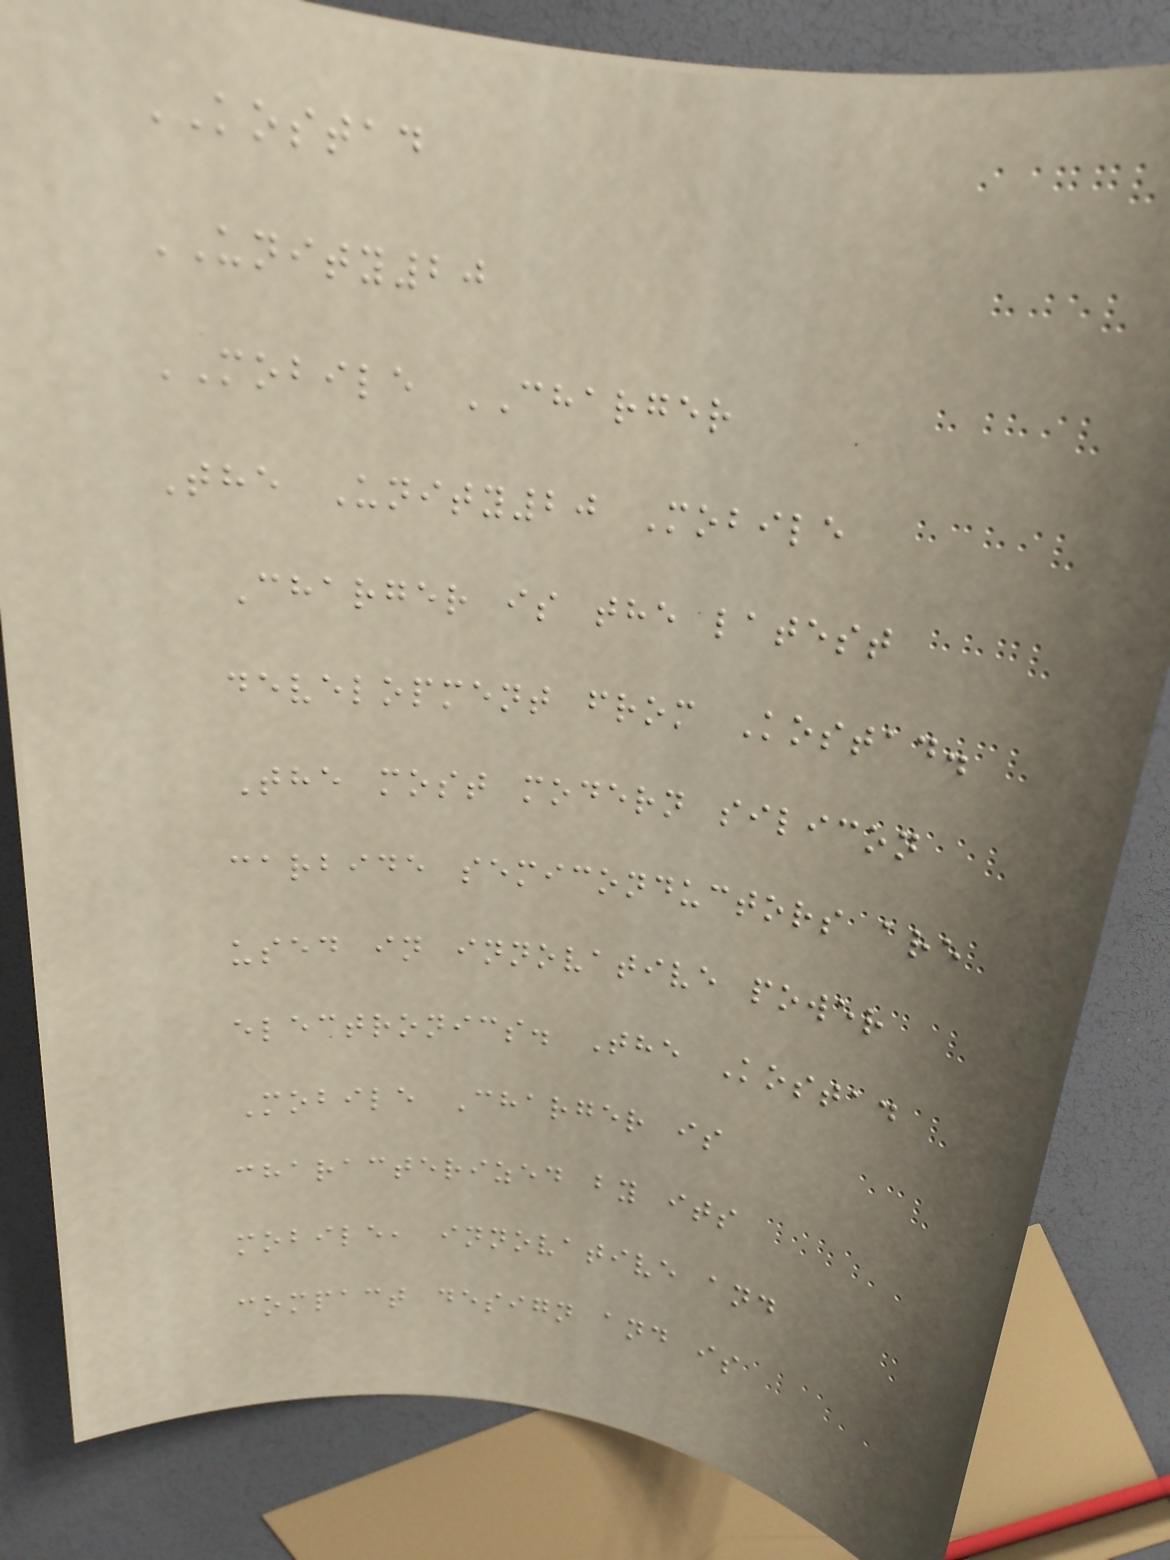KOSTAD
UNITY20
MOBILE CHARGER
The Unity20 Mobile
Charger is the latest
development from Kostad.
The most modern silicon
carbide semiconductors are
used in innovative power
electronics. The Kostad
Mobile Charger is
characterized by its
mobile, innovative and
compact design and is
